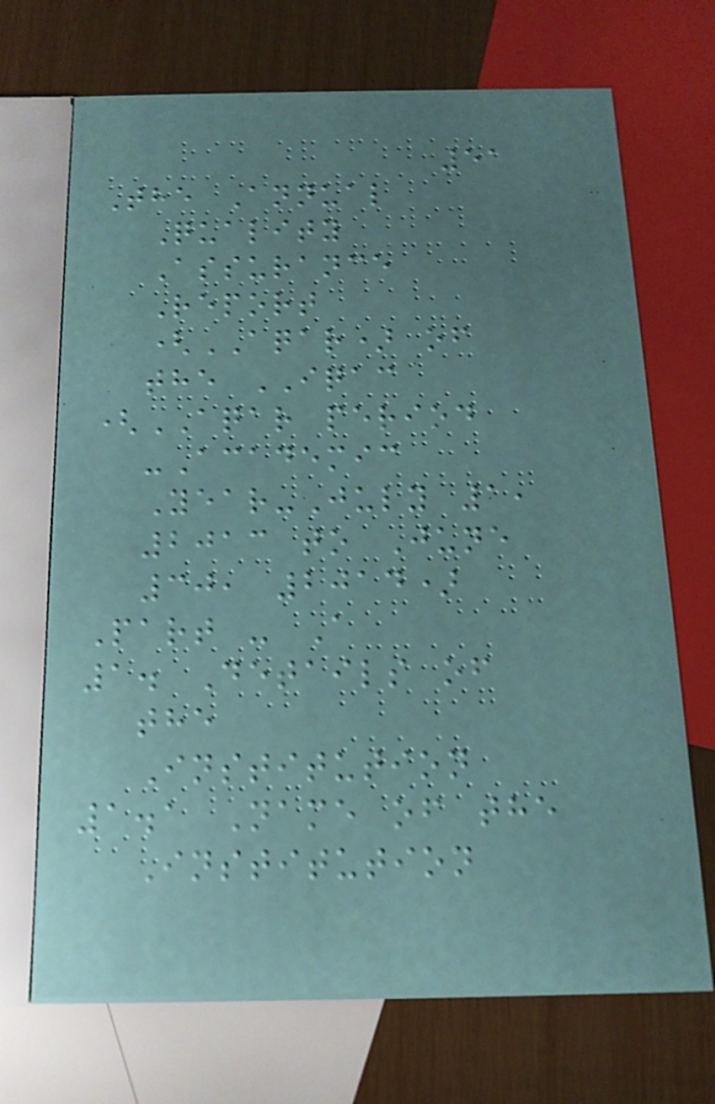51
The Annual
Quality
Assurance
Report
(AQAR) of
the IQAC
(AQAR period
-Academic
Year-July 1,
2013 to June
30, 2014)
Part - A
1. Details of
the
Institution
1.1 Name of the
Institution
